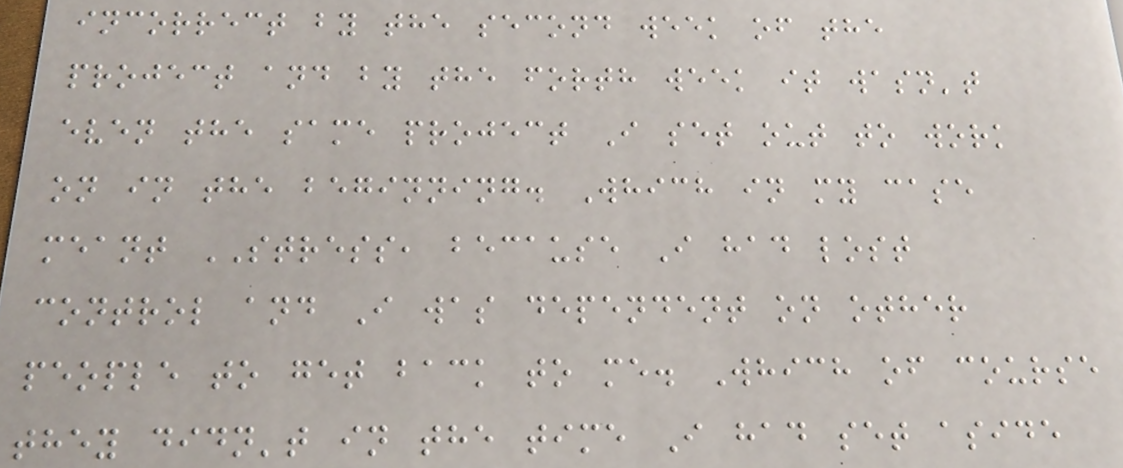incorrect by the second week of the
project and by the forth week it wasn't
even the same project I set out to work
on in the beginning. Which in my case
meant STRESS, because I had lost
control and I was dependent on other
people to get back to me. Which of course
they didn't in the time I had set aside
